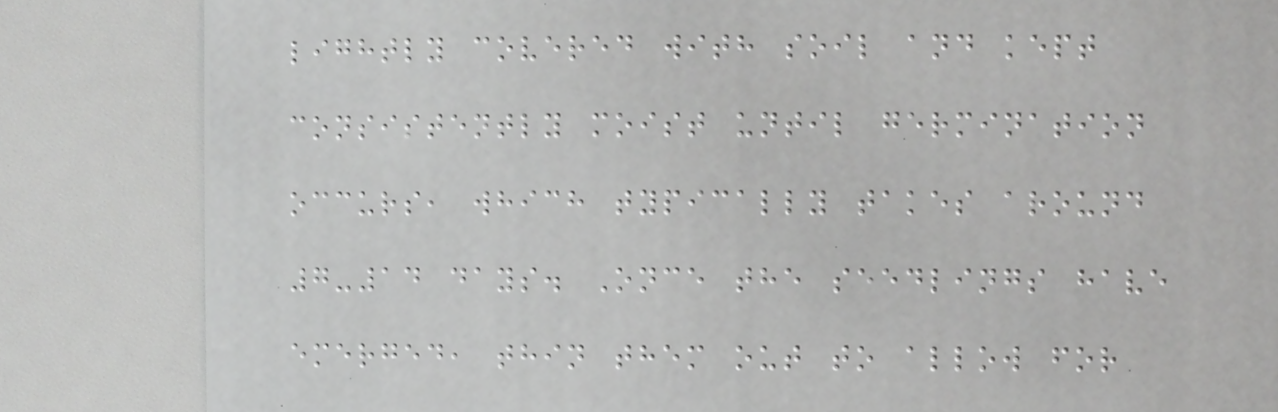lightly covered with soil and kept
consistently moist until germination
occurs, which typically takes around
7-14 days. Once the seedlings have
emerged, thin them out to allow for
